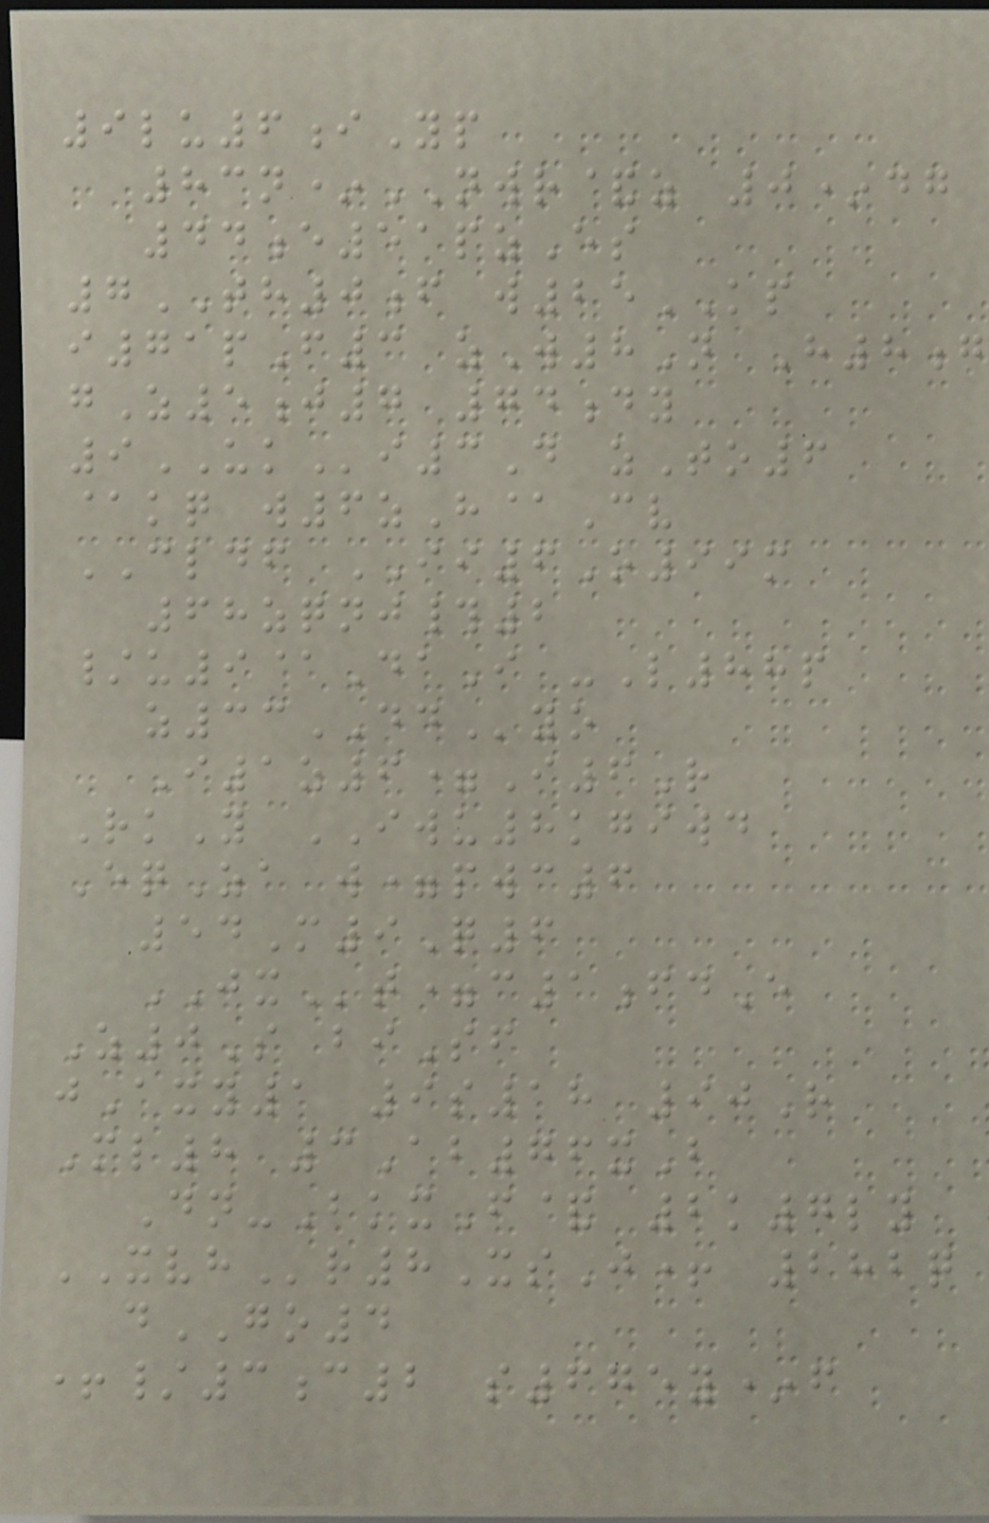9lu6iYp
83n*NWR&z 0*dg
44e51pzEs
7TH0f w25KP
i71pF3 zW8N H8g
gZ5j7 74dy
9UKi3D zTo6
@kq w6zH@Cv
CLDF II6O99m
68zqnj#2
/u9@DaI -L88p
z33DDyo
I1z6=I6R
RkY IWU8kgiwd
EqZa w=pwc6
54M9Q6
JXt=c1fdE
Z0S biSf
jAxy1 9s18 90R
Ml8 3Ab76xB
Dn-BkxF& 2k7ly
XVHr8XsJ+ 282q
dGO4
+/3c2 s675y*f
